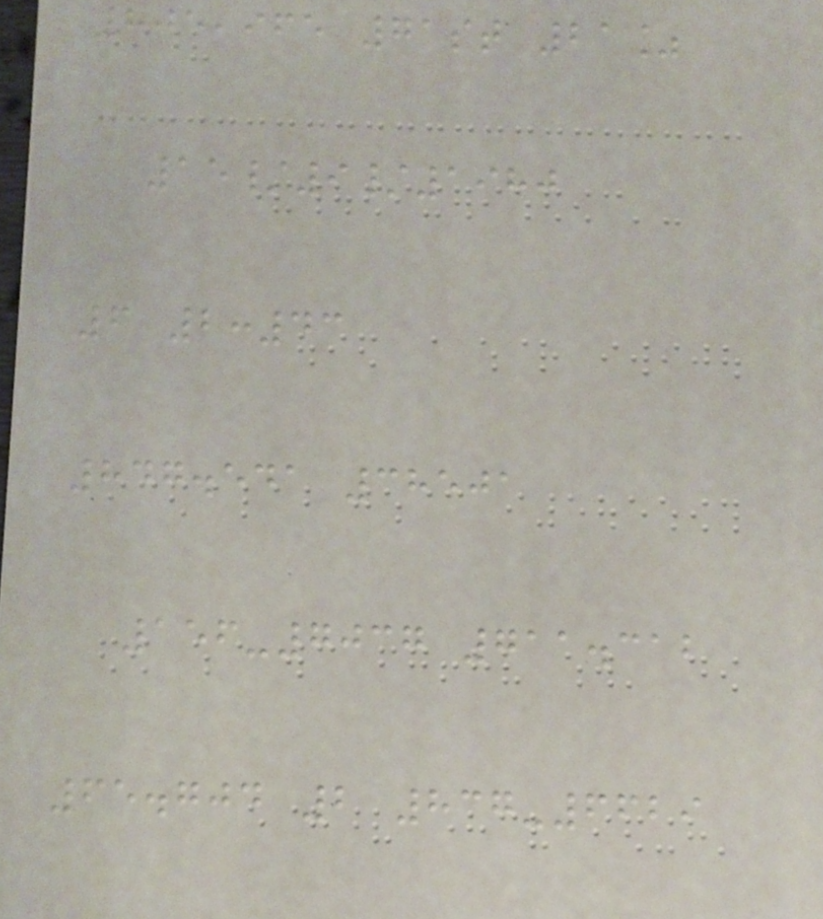805,965 71st 21%
15/9/1980
6 2:43
847.541 38501
156-7037 711.312
65.704 2 837-6629
